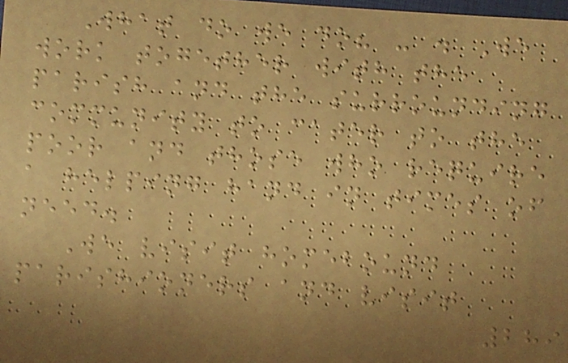What do we do? - . We
work together with the
parish and the surrounding
community to cater to the
poor and those who require
a helping hand in times of
need.
We visit homebound
parishioners and visit
289
